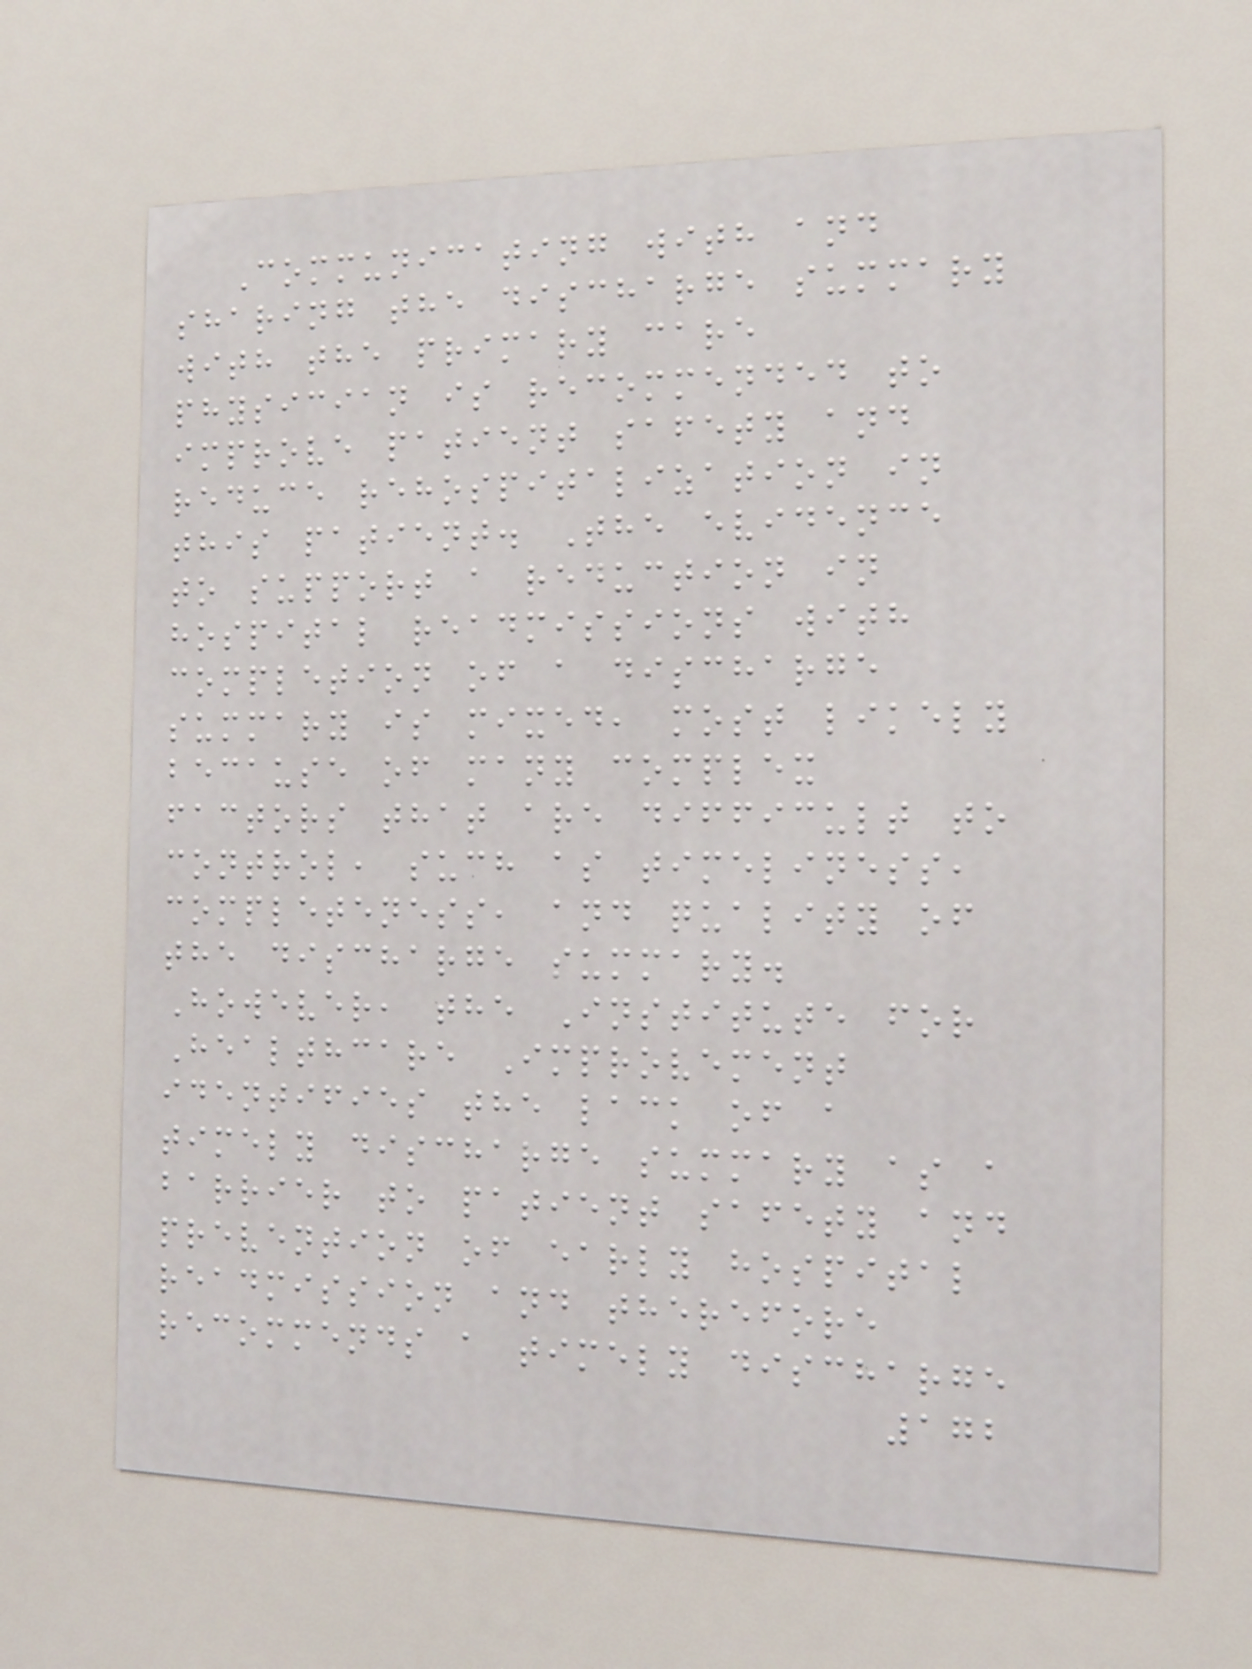Communicating with and
sharing the discharge summary
with the primary care
physician is recommended to
improve patient safety and
reduce rehospitalization in
this patient. The evidence
to support a reduction in
hospital readmissions with
completion of a discharge
summary is mixed, most likely
because of many complex
factors that are difficult to
control, such as timeliness,
completeness, and quality of
the discharge summary.
However, the Institute for
Healthcare Improvement
identifies the lack of a
timely discharge summary as a
barrier to patient safety and
prevention of early hospital
readmission and therefore
recommends a timely discharge
172
